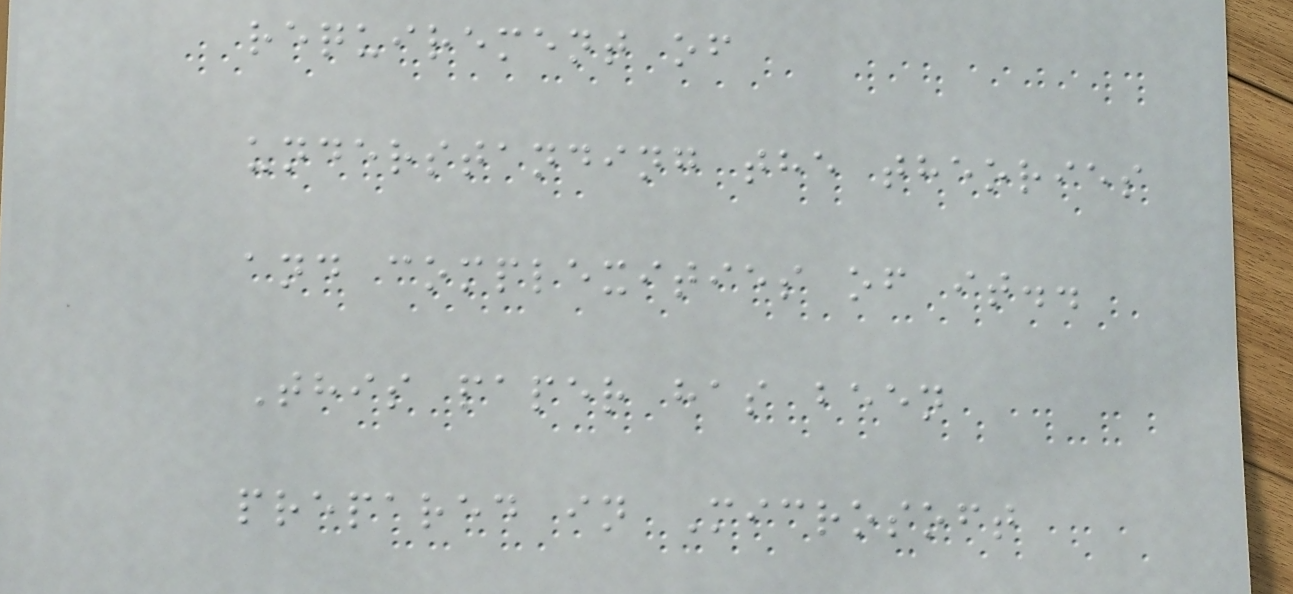requirement of
understanding the theories
and complexities of it..
This paper has been
prepared in Microsoft
